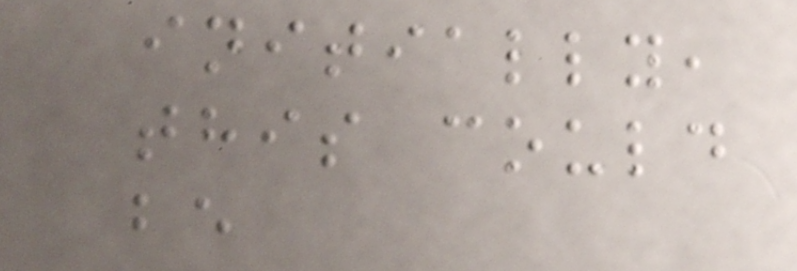initially,
this could
be
